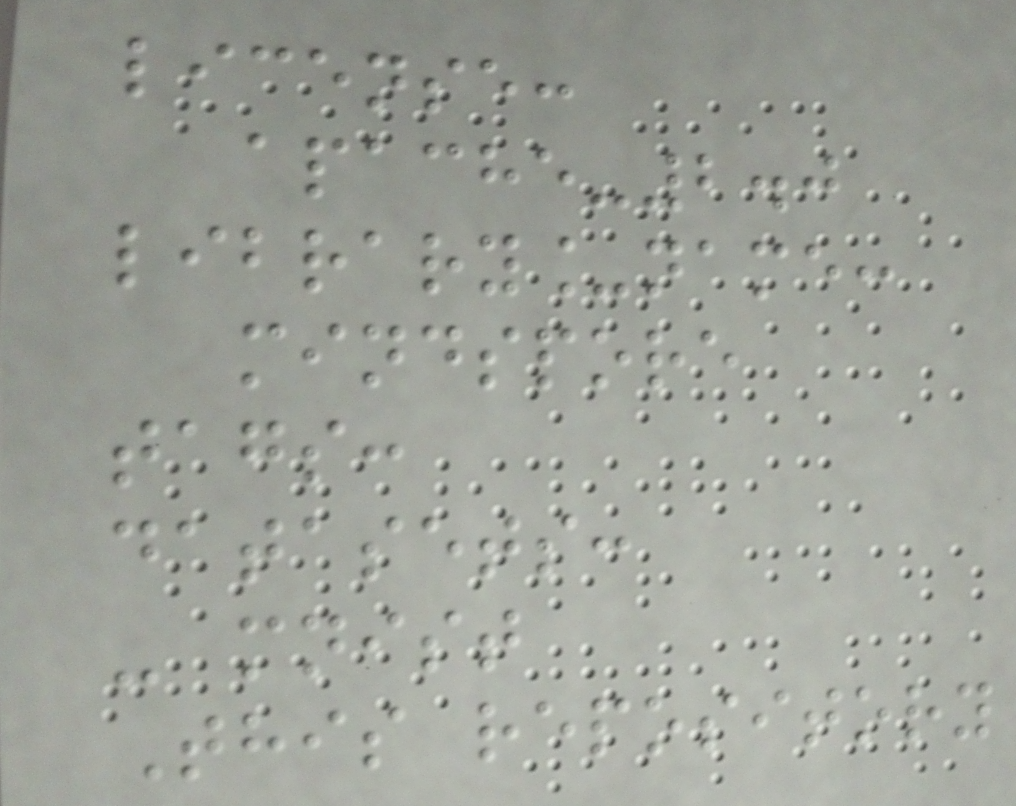license:
apache-2.0
library_name:
mindspore
tags:
datasets:
- mnist
This repository
